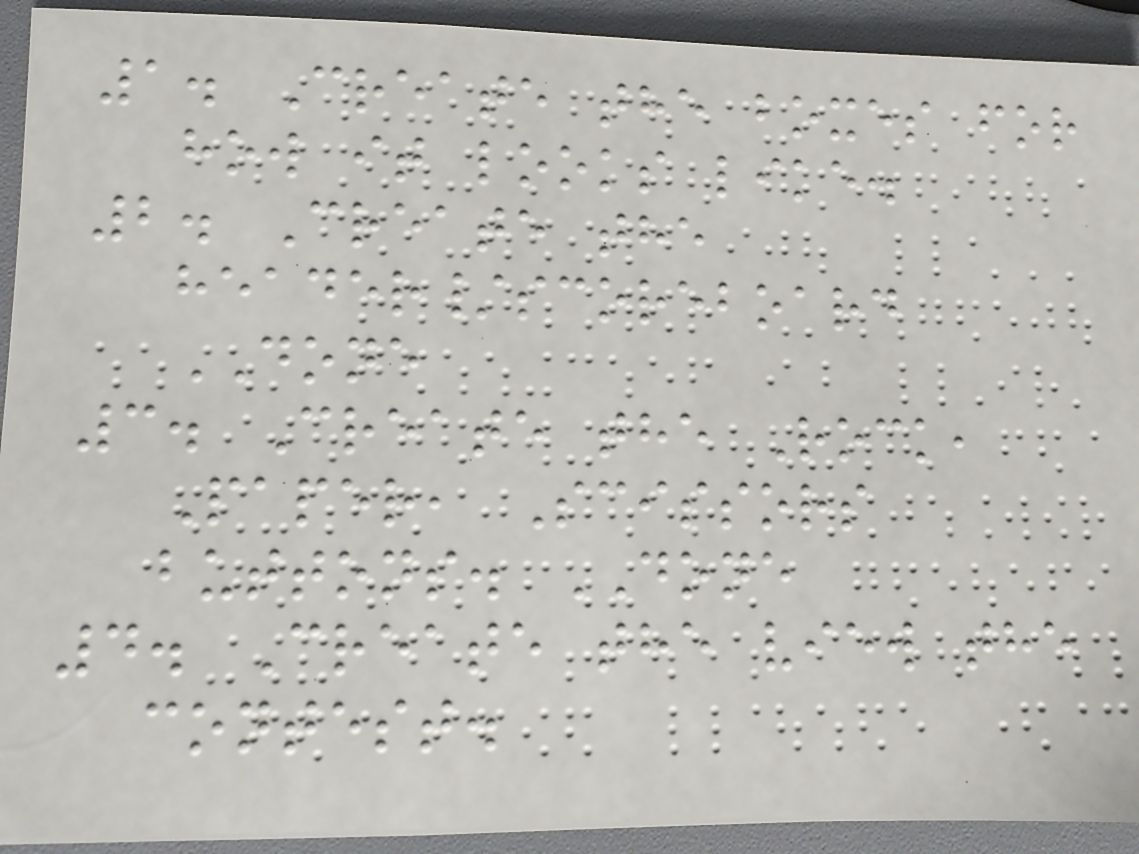1. Create the boxes for
how it looks like.
2. Create the
header/scoreboard
DONE
3. Create the Rock,
Paper, Scissors
buttons. DONE
4. Create the view the
contest.
